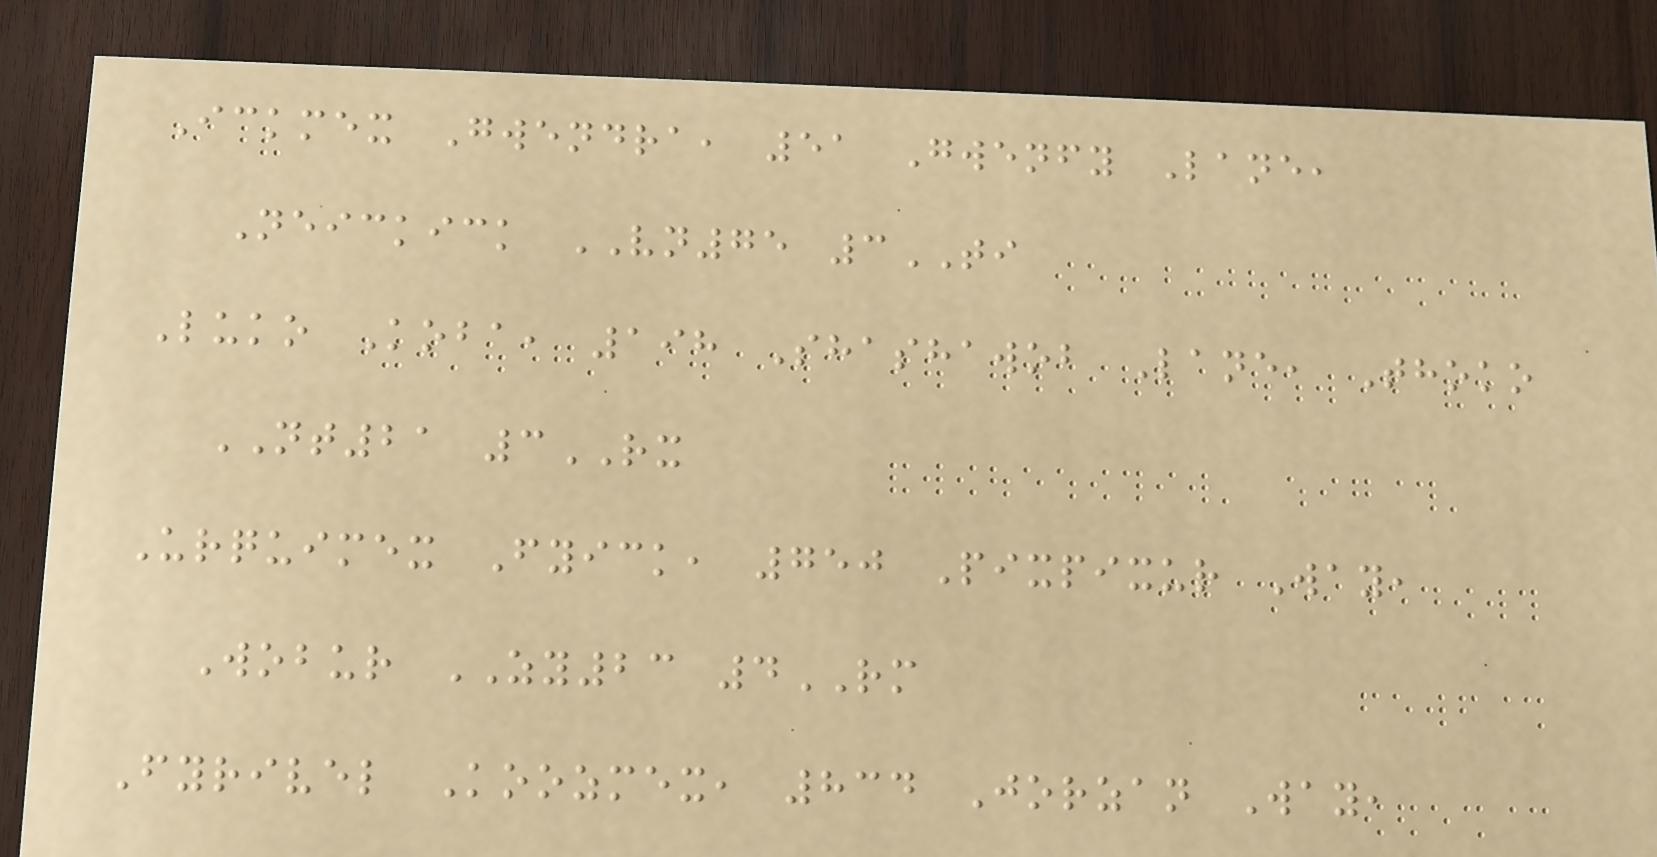Ickmex Gwendra, 51 Gwenfy Lane,
Neickick VN75 3TI
Luko Koba, 198 Shashawob Lane, Thoko
NT21 3RX
Urquimex Fyick, 750 Pixpixur Way,
Wobur ZY23 4RM
Fyrivel Koozmex, 834 Jorzan Way,
